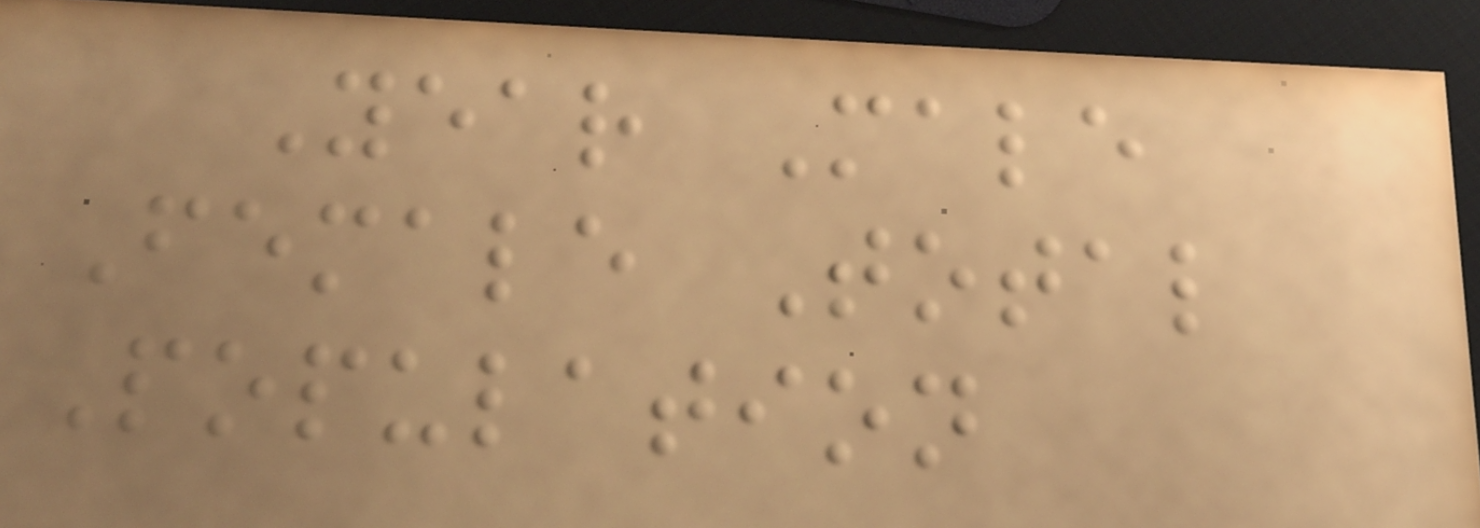Year Male
Female Total
Population
